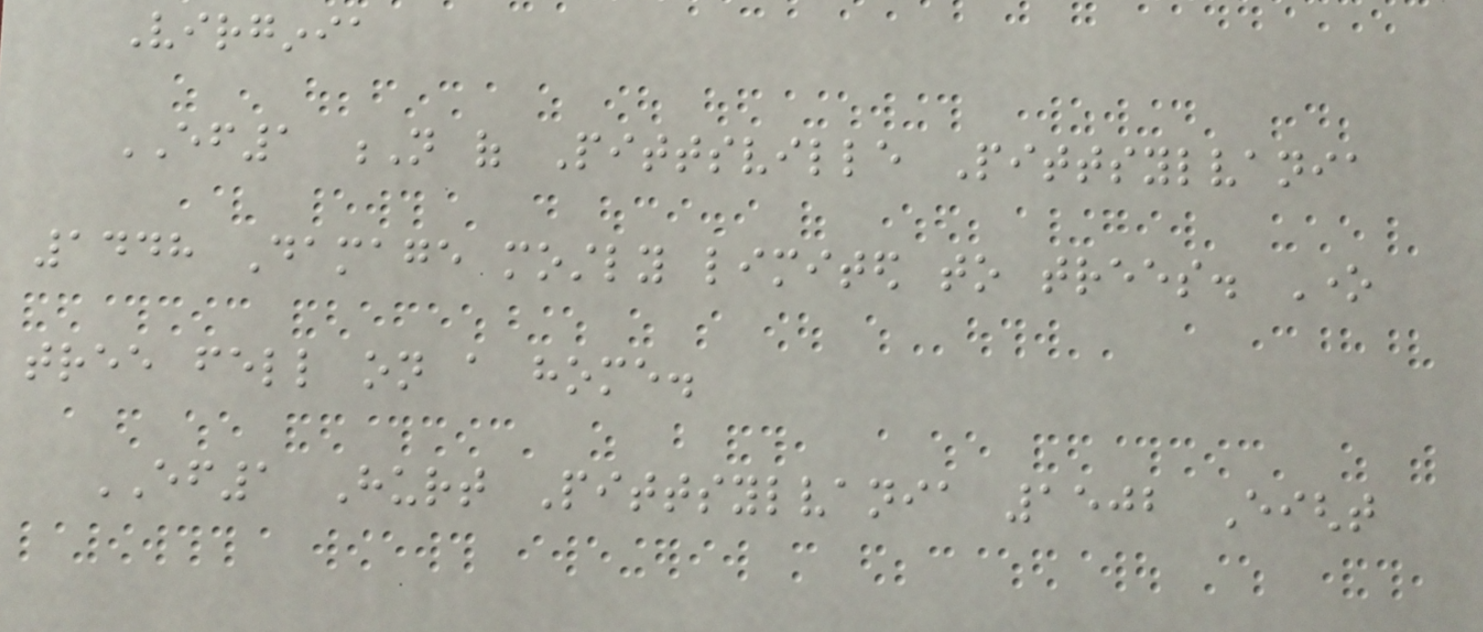Virginia
EF1 N of Pittsville Pittsylvania
1448 Damage mostly limited to trees. One
tree fell on a home.
EF1 Hurt Pittsylvania 1502 Eight
